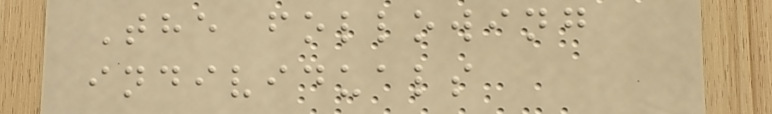The following
individuals
